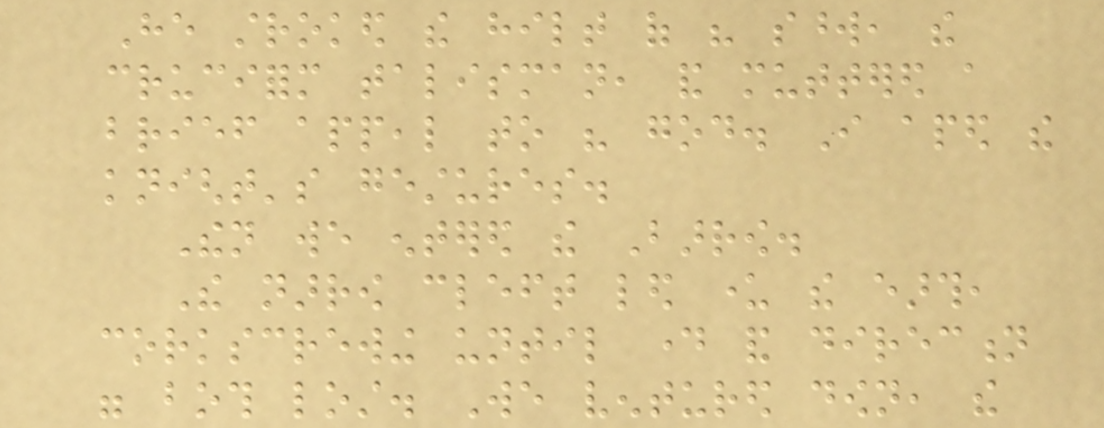He stroked the hilt of his sword, the
cruciform talisman, and muttered a
brief appeal to his god. I aped the
knight's gestures.
Then we entered the Barrow.
The narrow cleft led under the earth,
corkscrewing until day and direction
were both lost. We ventured down, the
